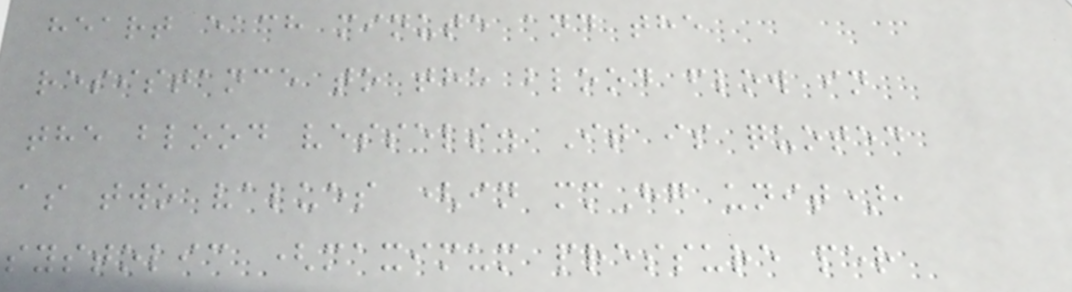heart each minute and the
resistance to the blood flow in
the blood vessels. It is quoted
as two values (in mmHg unit),
systolic (maximum pressure per
